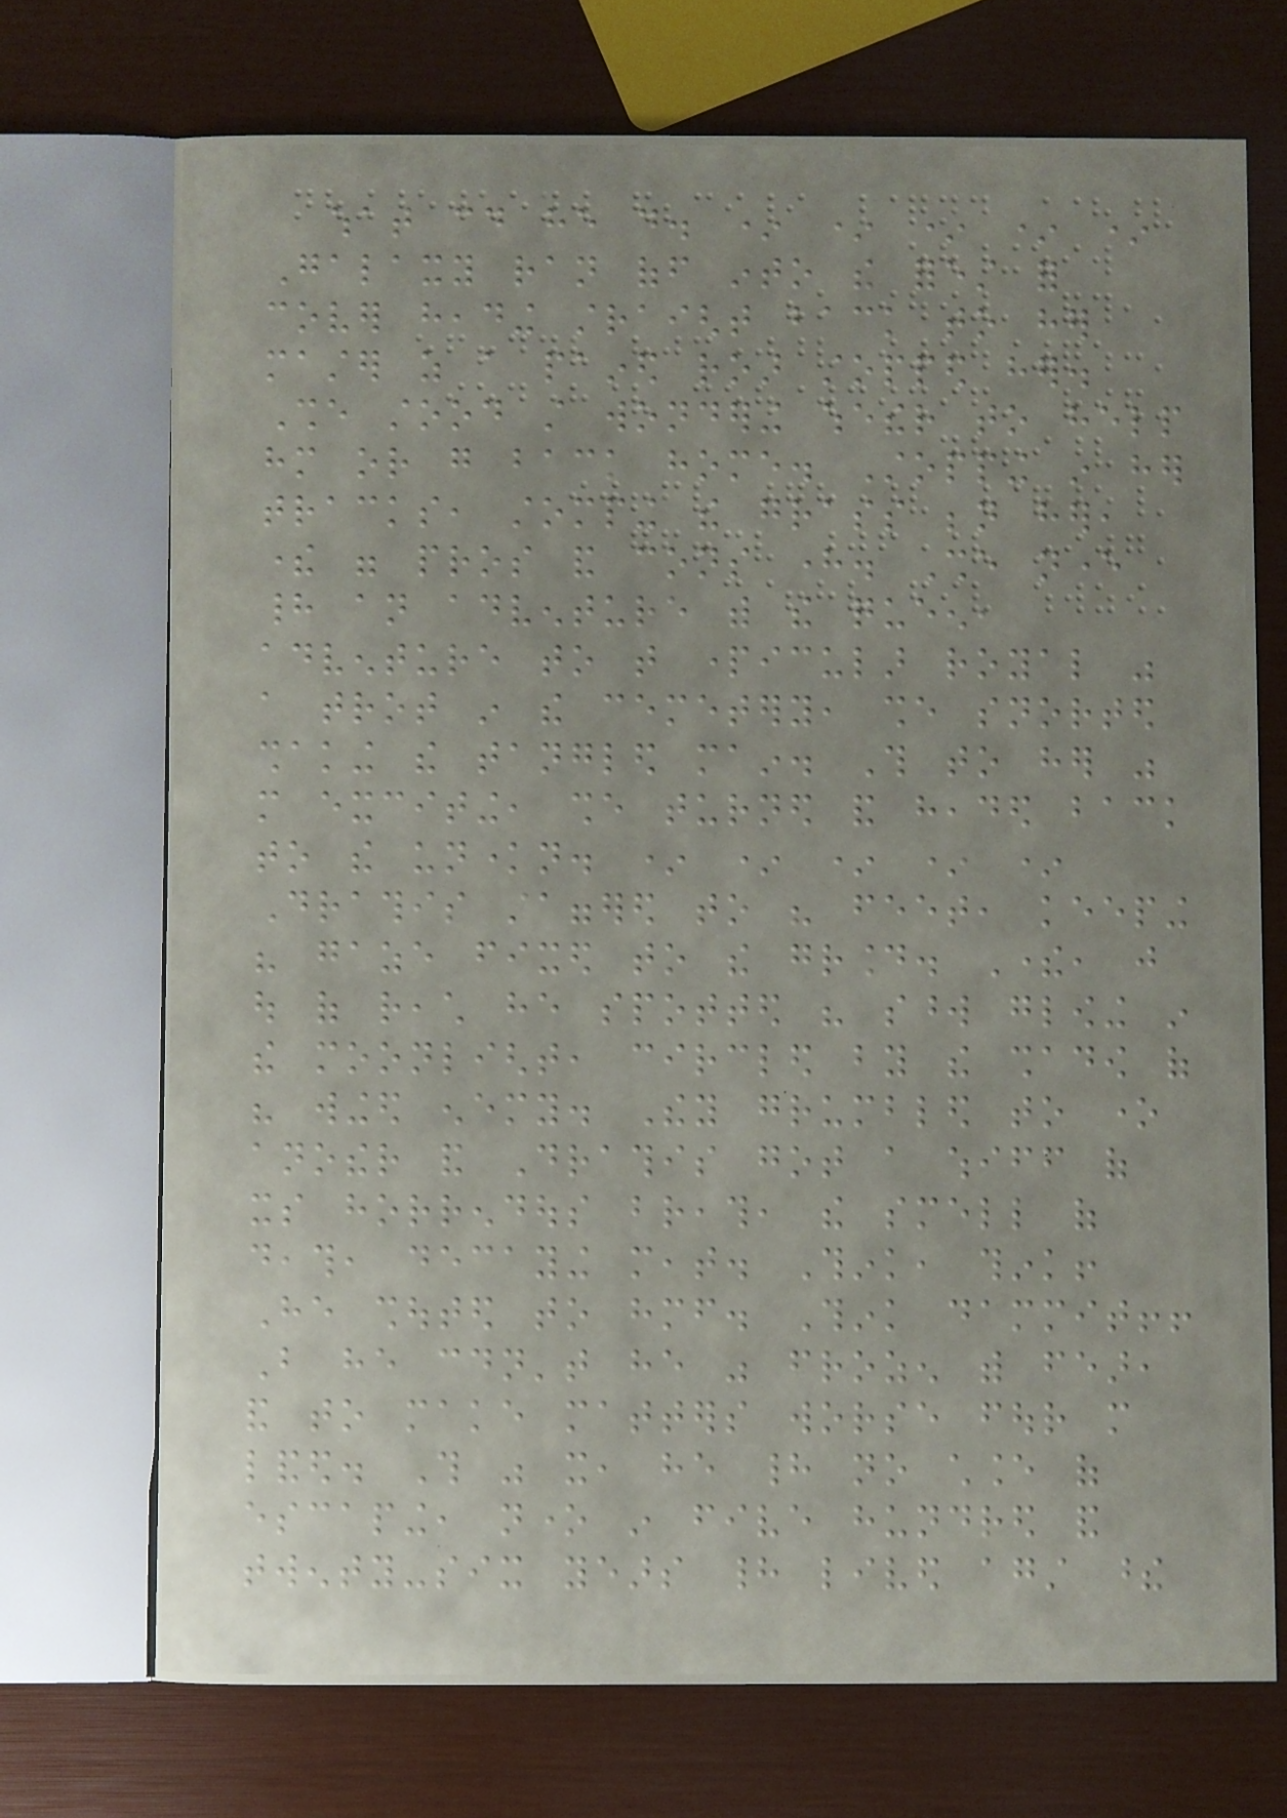what could he do. * * * * *
Galaxy ran off into the forest for
cover heading straight back to her
master as a pained roar stopped her.
She stood still wondering whether to help
him or go back home. Stopping in her
tracks, stomping the grass beneath her,
there were pros and cons here. She never
had an adventure with the queen,
adventure to that particular royal was
a trot in the cemetery, she snorted
shaking the tangled main. This to her was
more exciting, she turned and headed back
to the unknown. * * * * *
Drathis staggered to his feet, keeping
his gaze fixed to the ground. There, just
out of reach he spotted his sword glowing in
the moonlight, circled by the shadow of
his winged enemy. They grumbled to one
another and Drathis got a whiff of
its horrendous breath, the smell of
death, decaying meat. Think, think!
He shouted to himself. Think dammit!!
But he couldn't he was frozen with fear,
and to make matters worse four more
landed. This was it, he had no chance of
escaping, none in five hundred and
twenty-six years had lived against these
